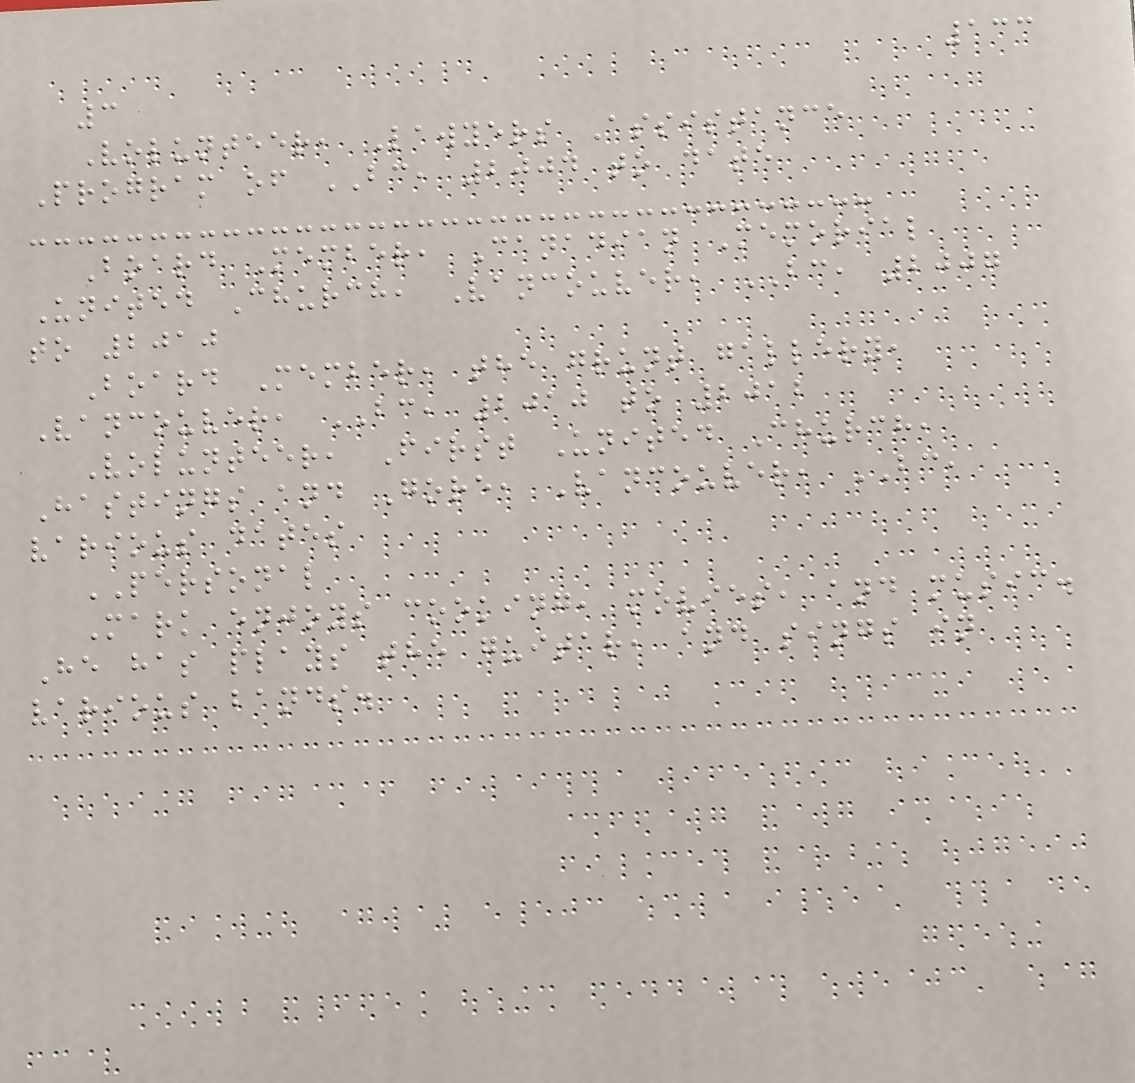133
3
Volunteer, Lawyers Assistance
Program of BC, 2004 to date
Board Member, Canadian Memorial
United Church, Vancouver, BC, 2007
to 2010
Board Member, the grunt gallery,
Vancouver, BC, 2010 to 2012
Volunteer, First United Church,
Hastings and Gore, Vancouver, BC,
various dates
PERSONAL
Mark enjoys cooking, movies, and music.
He has plays the guitar, and sings in
various bands.
